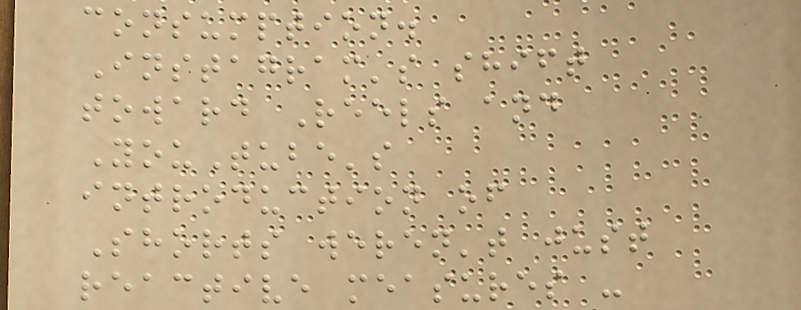consumption.
Instagram's shift
toward Reels and
YouTube's
introduction of
Shorts weren't just
reactive measures -
